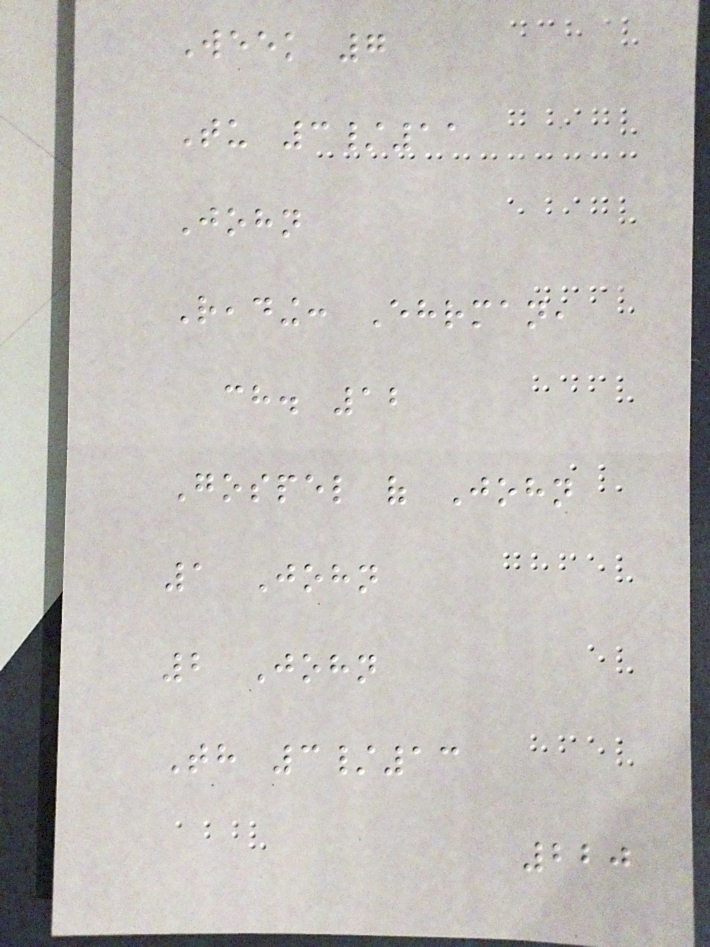Week 7
Tu 3/11
John
Reading: Ehrman,
ch. 12
Gospel of John
1 John
2 John
Th 3/13
220
